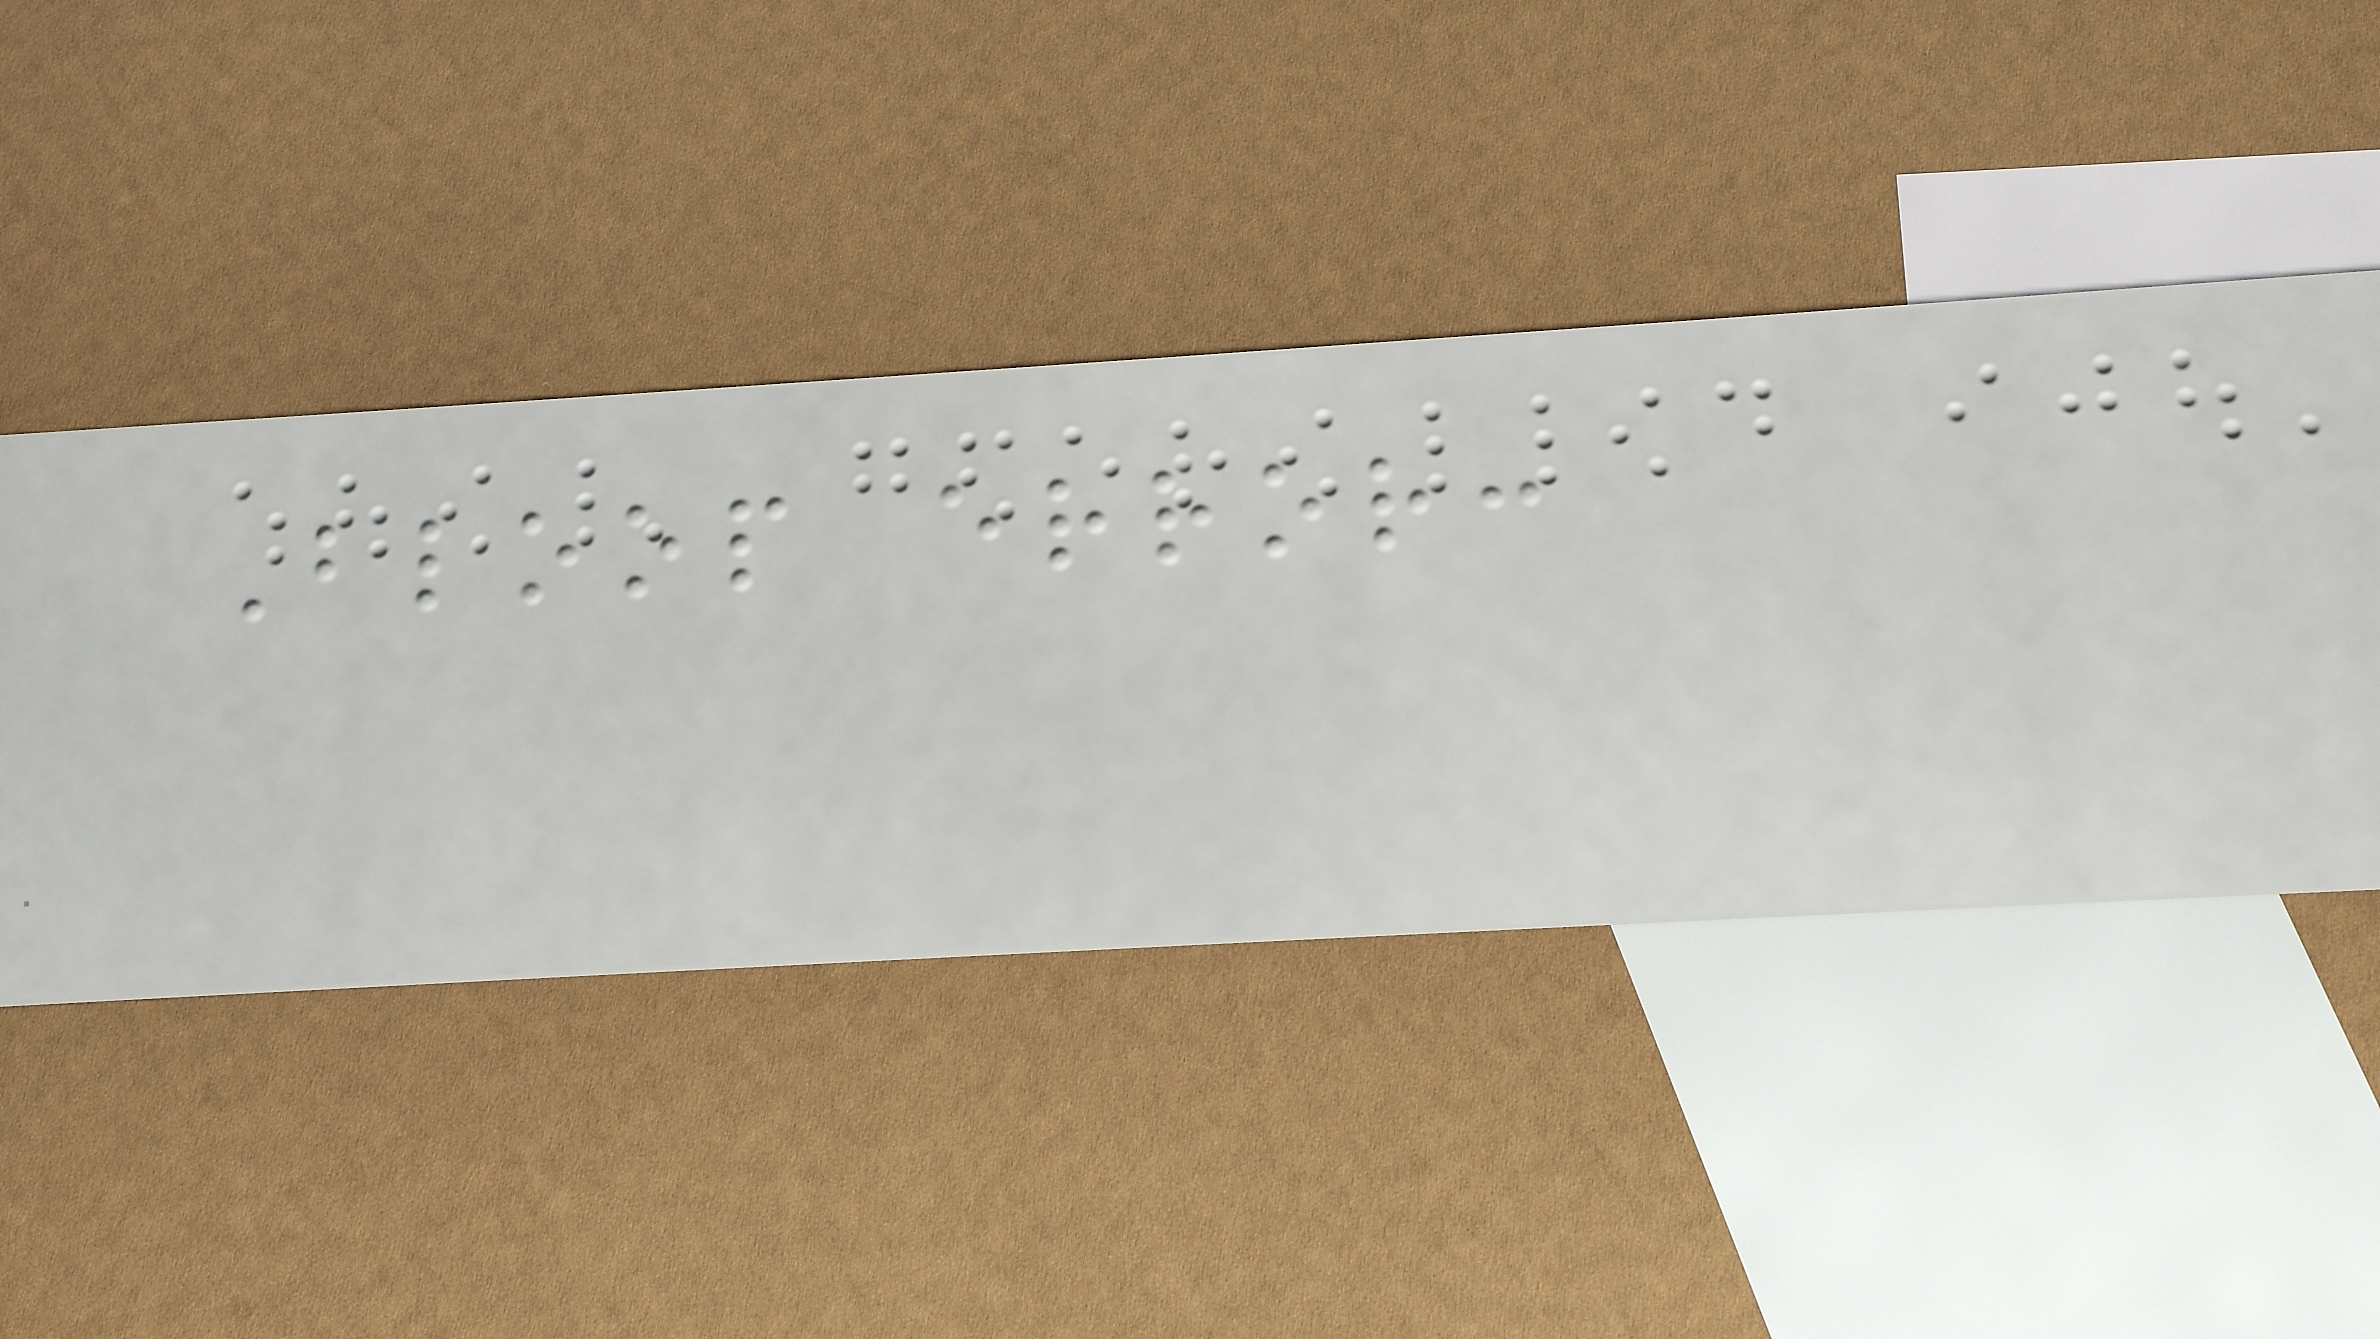Bloop error:
